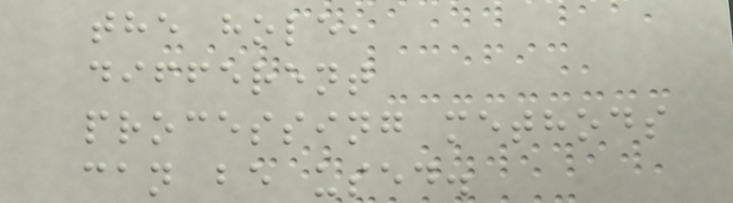the hole,
different
processing methods
can be used.
